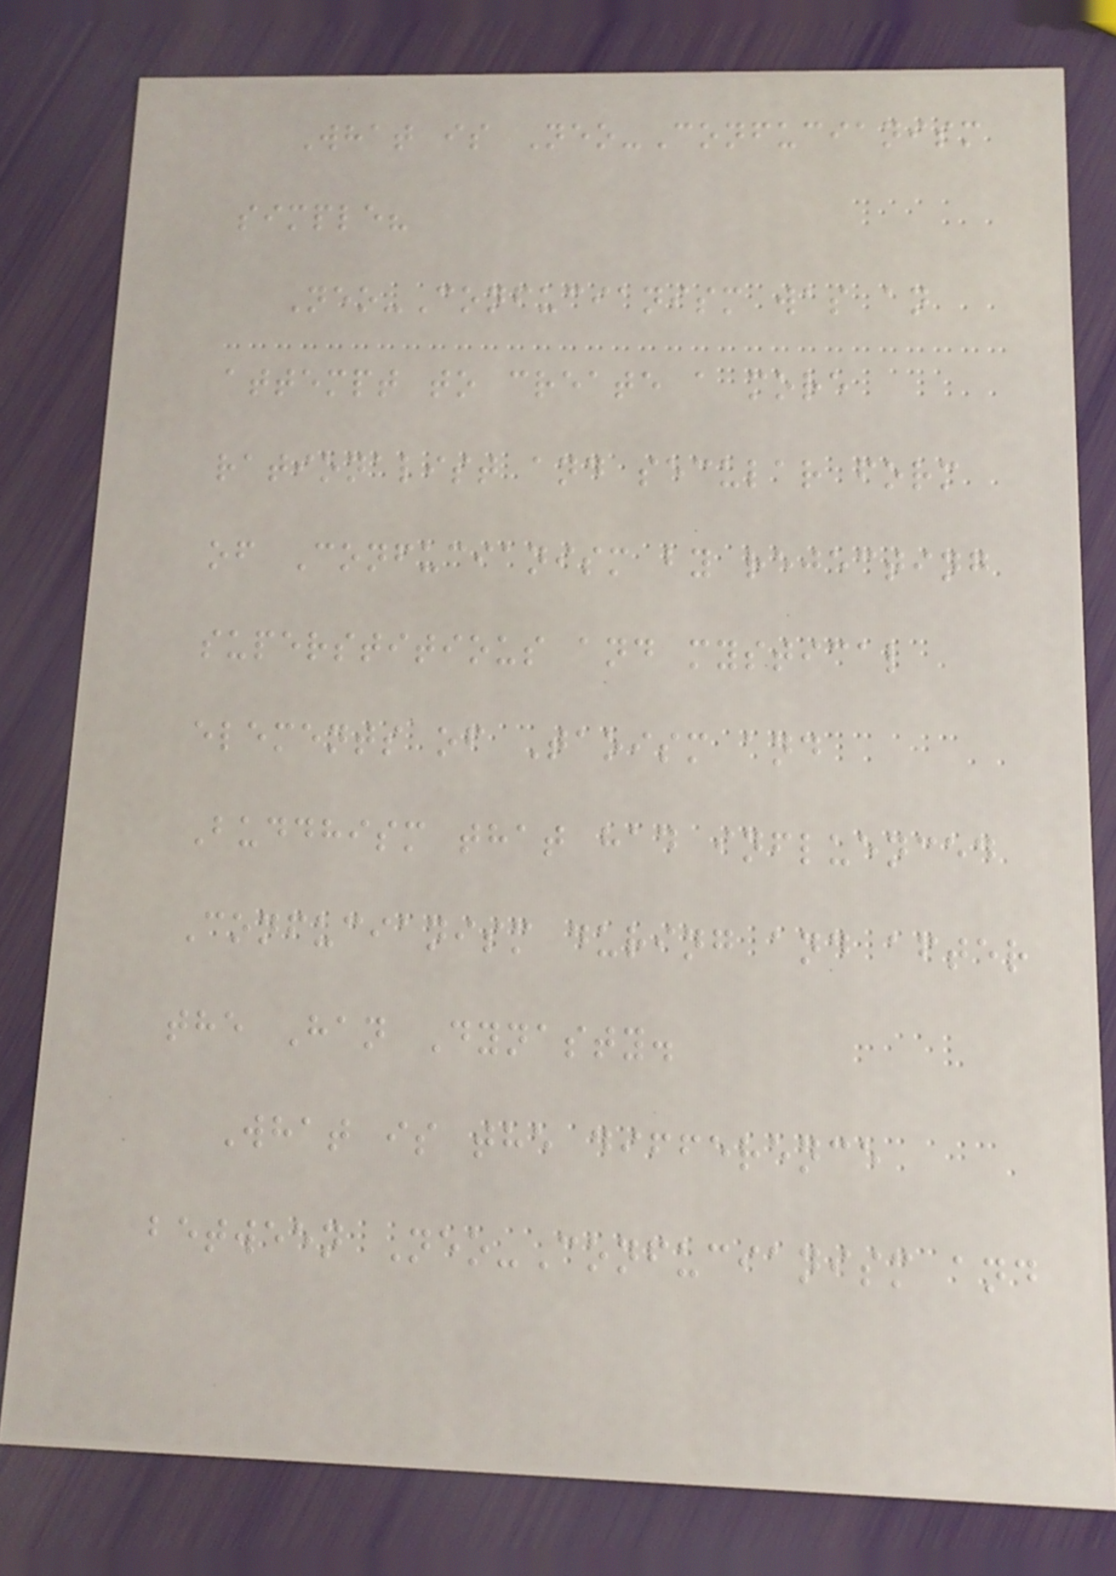What is Neo-Confucianism
simple?
Neo-Confucianism was an
attempt to create a more
rationalist and secular form
of Confucianism by rejecting
superstitious and mystical
elements of Taoism and
Buddhism that had influenced
Confucianism during and after
the Han Dynasty.
What is the difference
between Neo-Confucianism and
